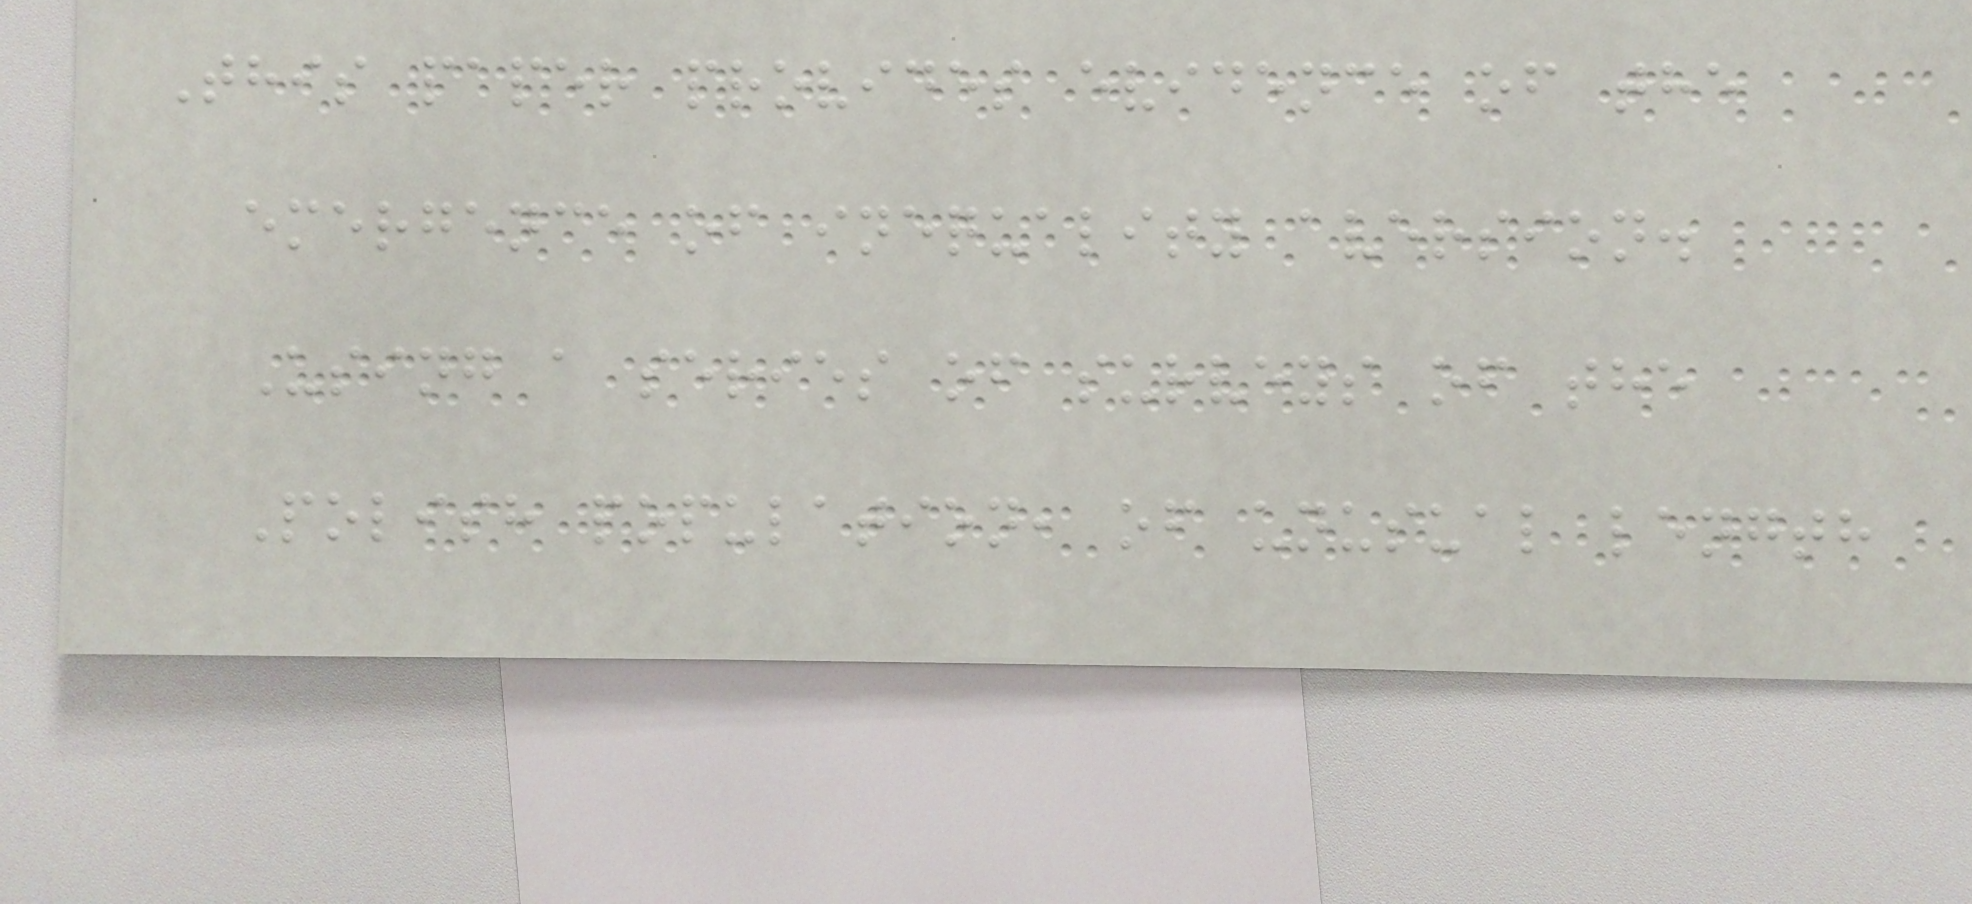This paper provides evidence of the
emergence of inequality aversion.
Using a series of surveys of the
Polish population, of unusual length
